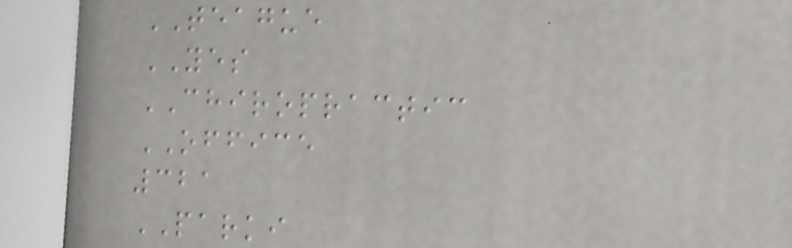TEAGUE
YES
CHIROPRACTIC
OFFICE
321
PARKI
